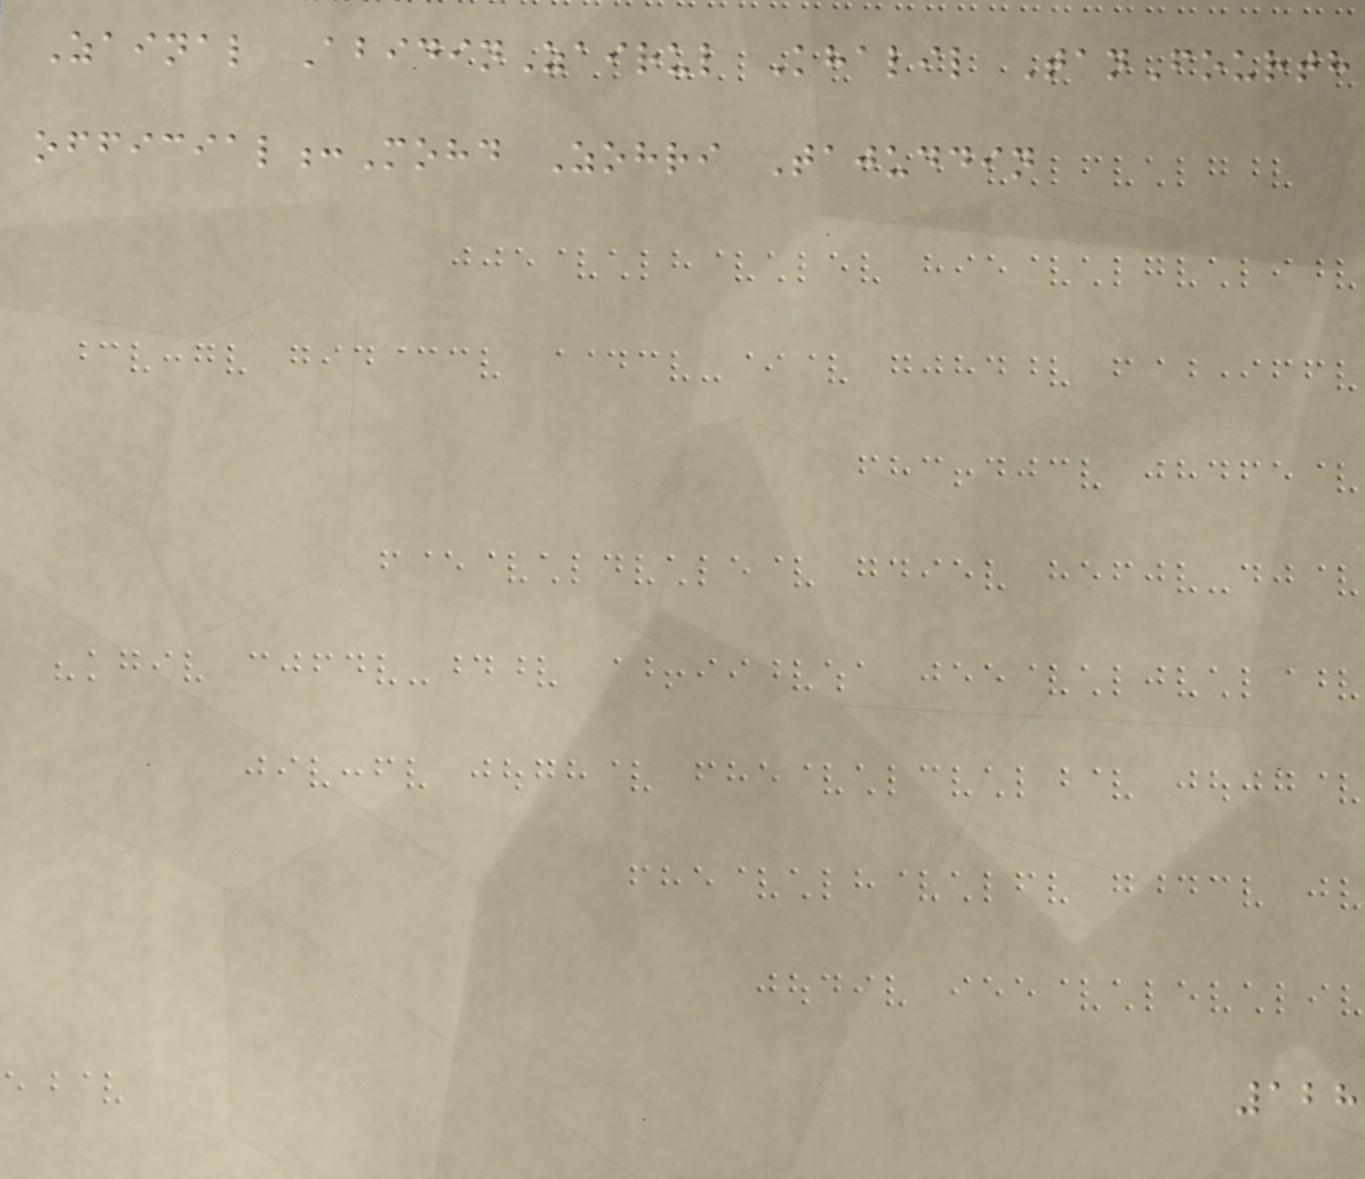Zainal AbidinZairul Khalil TanFourth
official:Mohd Zohri Tajuddin
128
